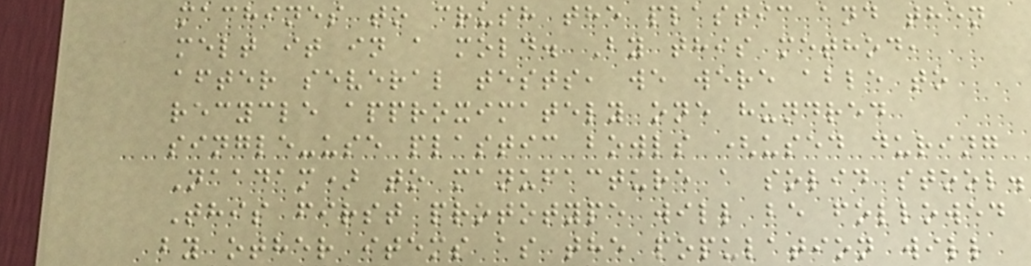machines to crush the plastic and then
melt it in a mold. By this method,
after several tests, we were able to
recycle approximately one hundred
single-use plastic bowls (used during
Naadam) to manufacture a solid stool.
This first prototype will be followed
by other items as the population will
